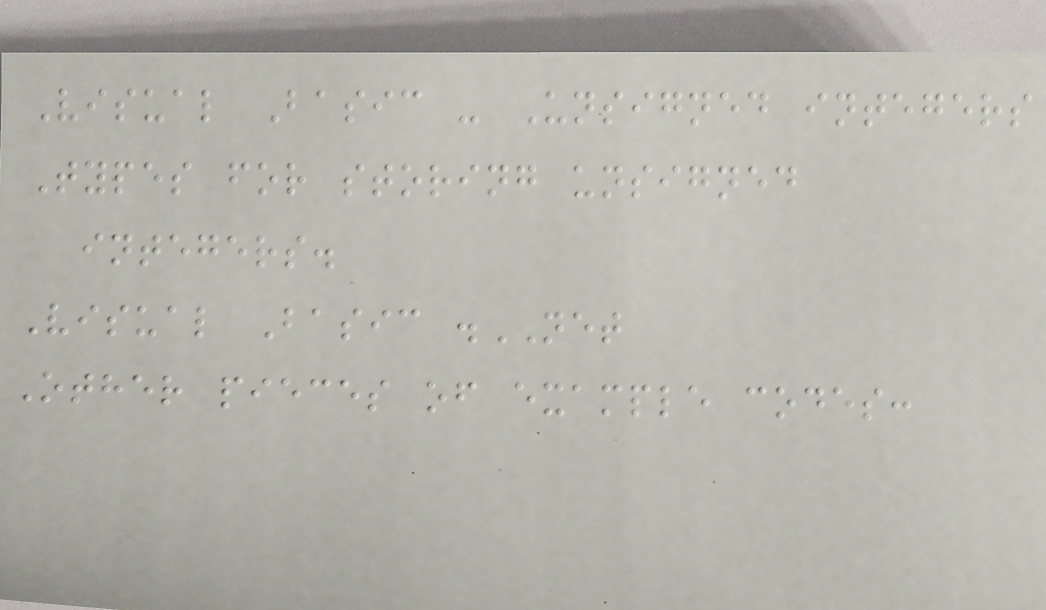Visual Basic - Unsigned integers
Types for storing unsigned
integers.
Visual Basic .NET
Other pieces of example codes:
